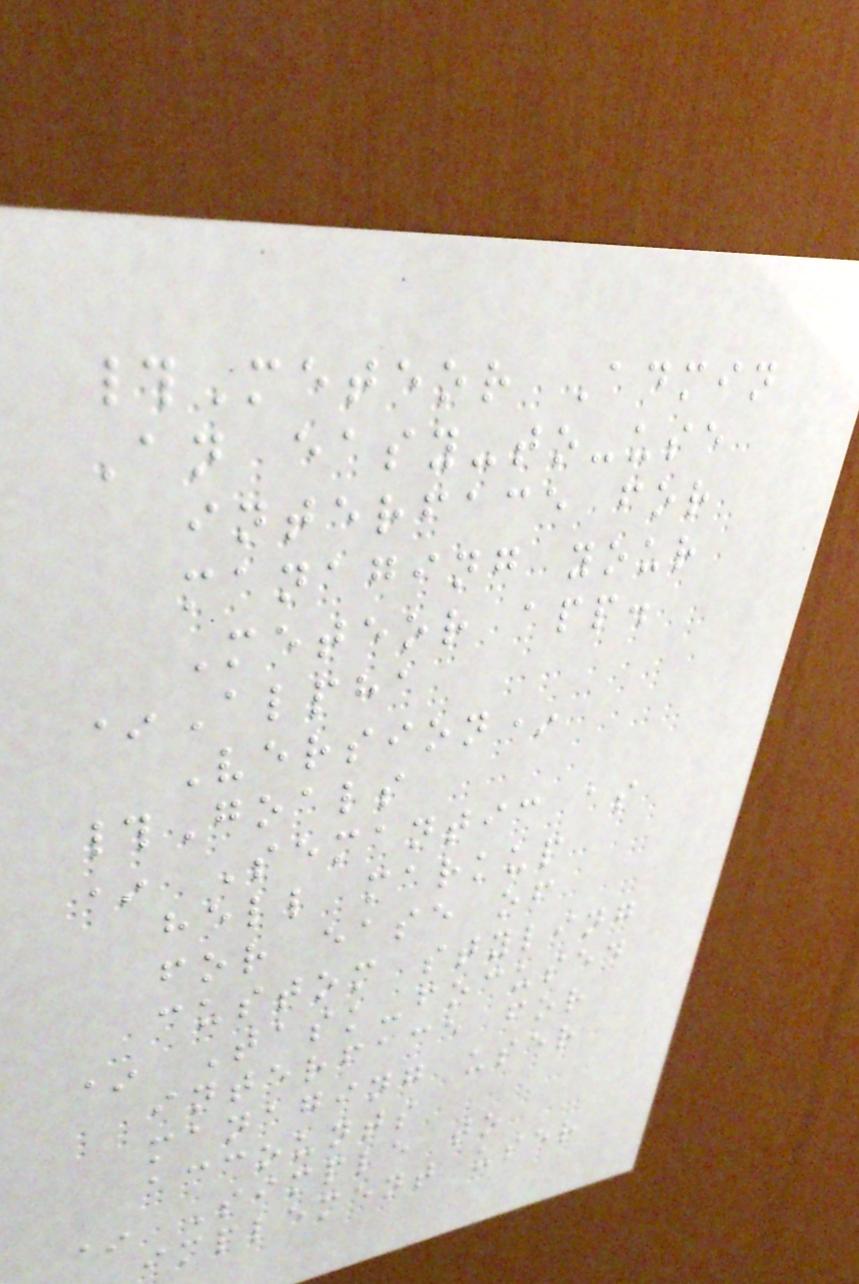#Meteor Admin
An easy-to-use
interface for
managing your
Meteor app.
*Alpha
Version*
#Goals
* Semantic as
hell markup
for ease of
custom styling
* Task-focused
interface for
managing user
accounts
* Simple to
implement user
